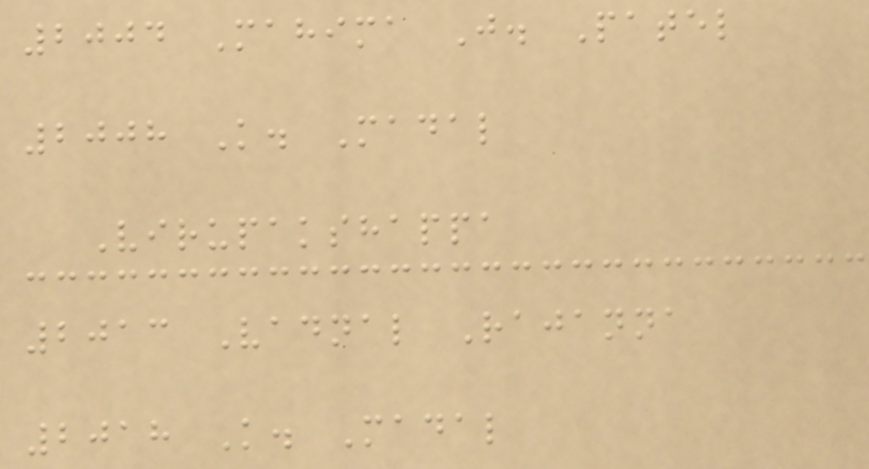2004 Mahima J. Patel
2008 K. Madal
Virupakshappa
2013 Vadnal Rajanna
2018 K. Madal
